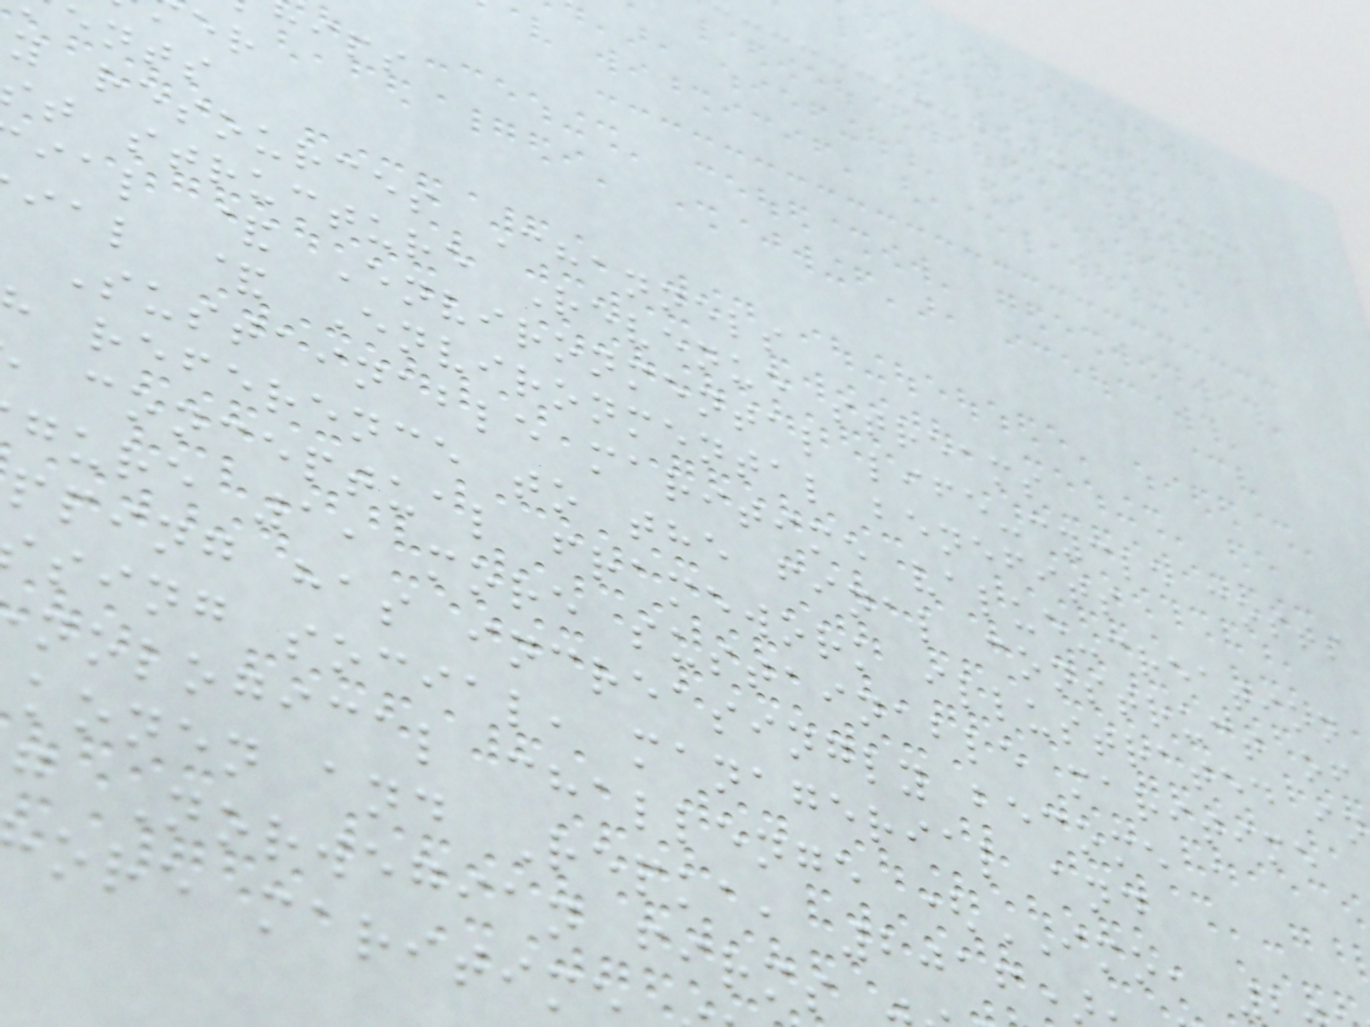ents
y resources Channels
t structure Revenue streams
ial & Environmental life-cycle costs
ial & Environmental benefits
Sustainable maritime value-creation
reference to the final construct of
conceptual framework illustrated in
gure 1, more sustainable maritime
pping has increasingly become a
sing social, managerial and
nological challenge (IMO,
konen and Repka, 2016
g Norwegian firms
ore maritim
